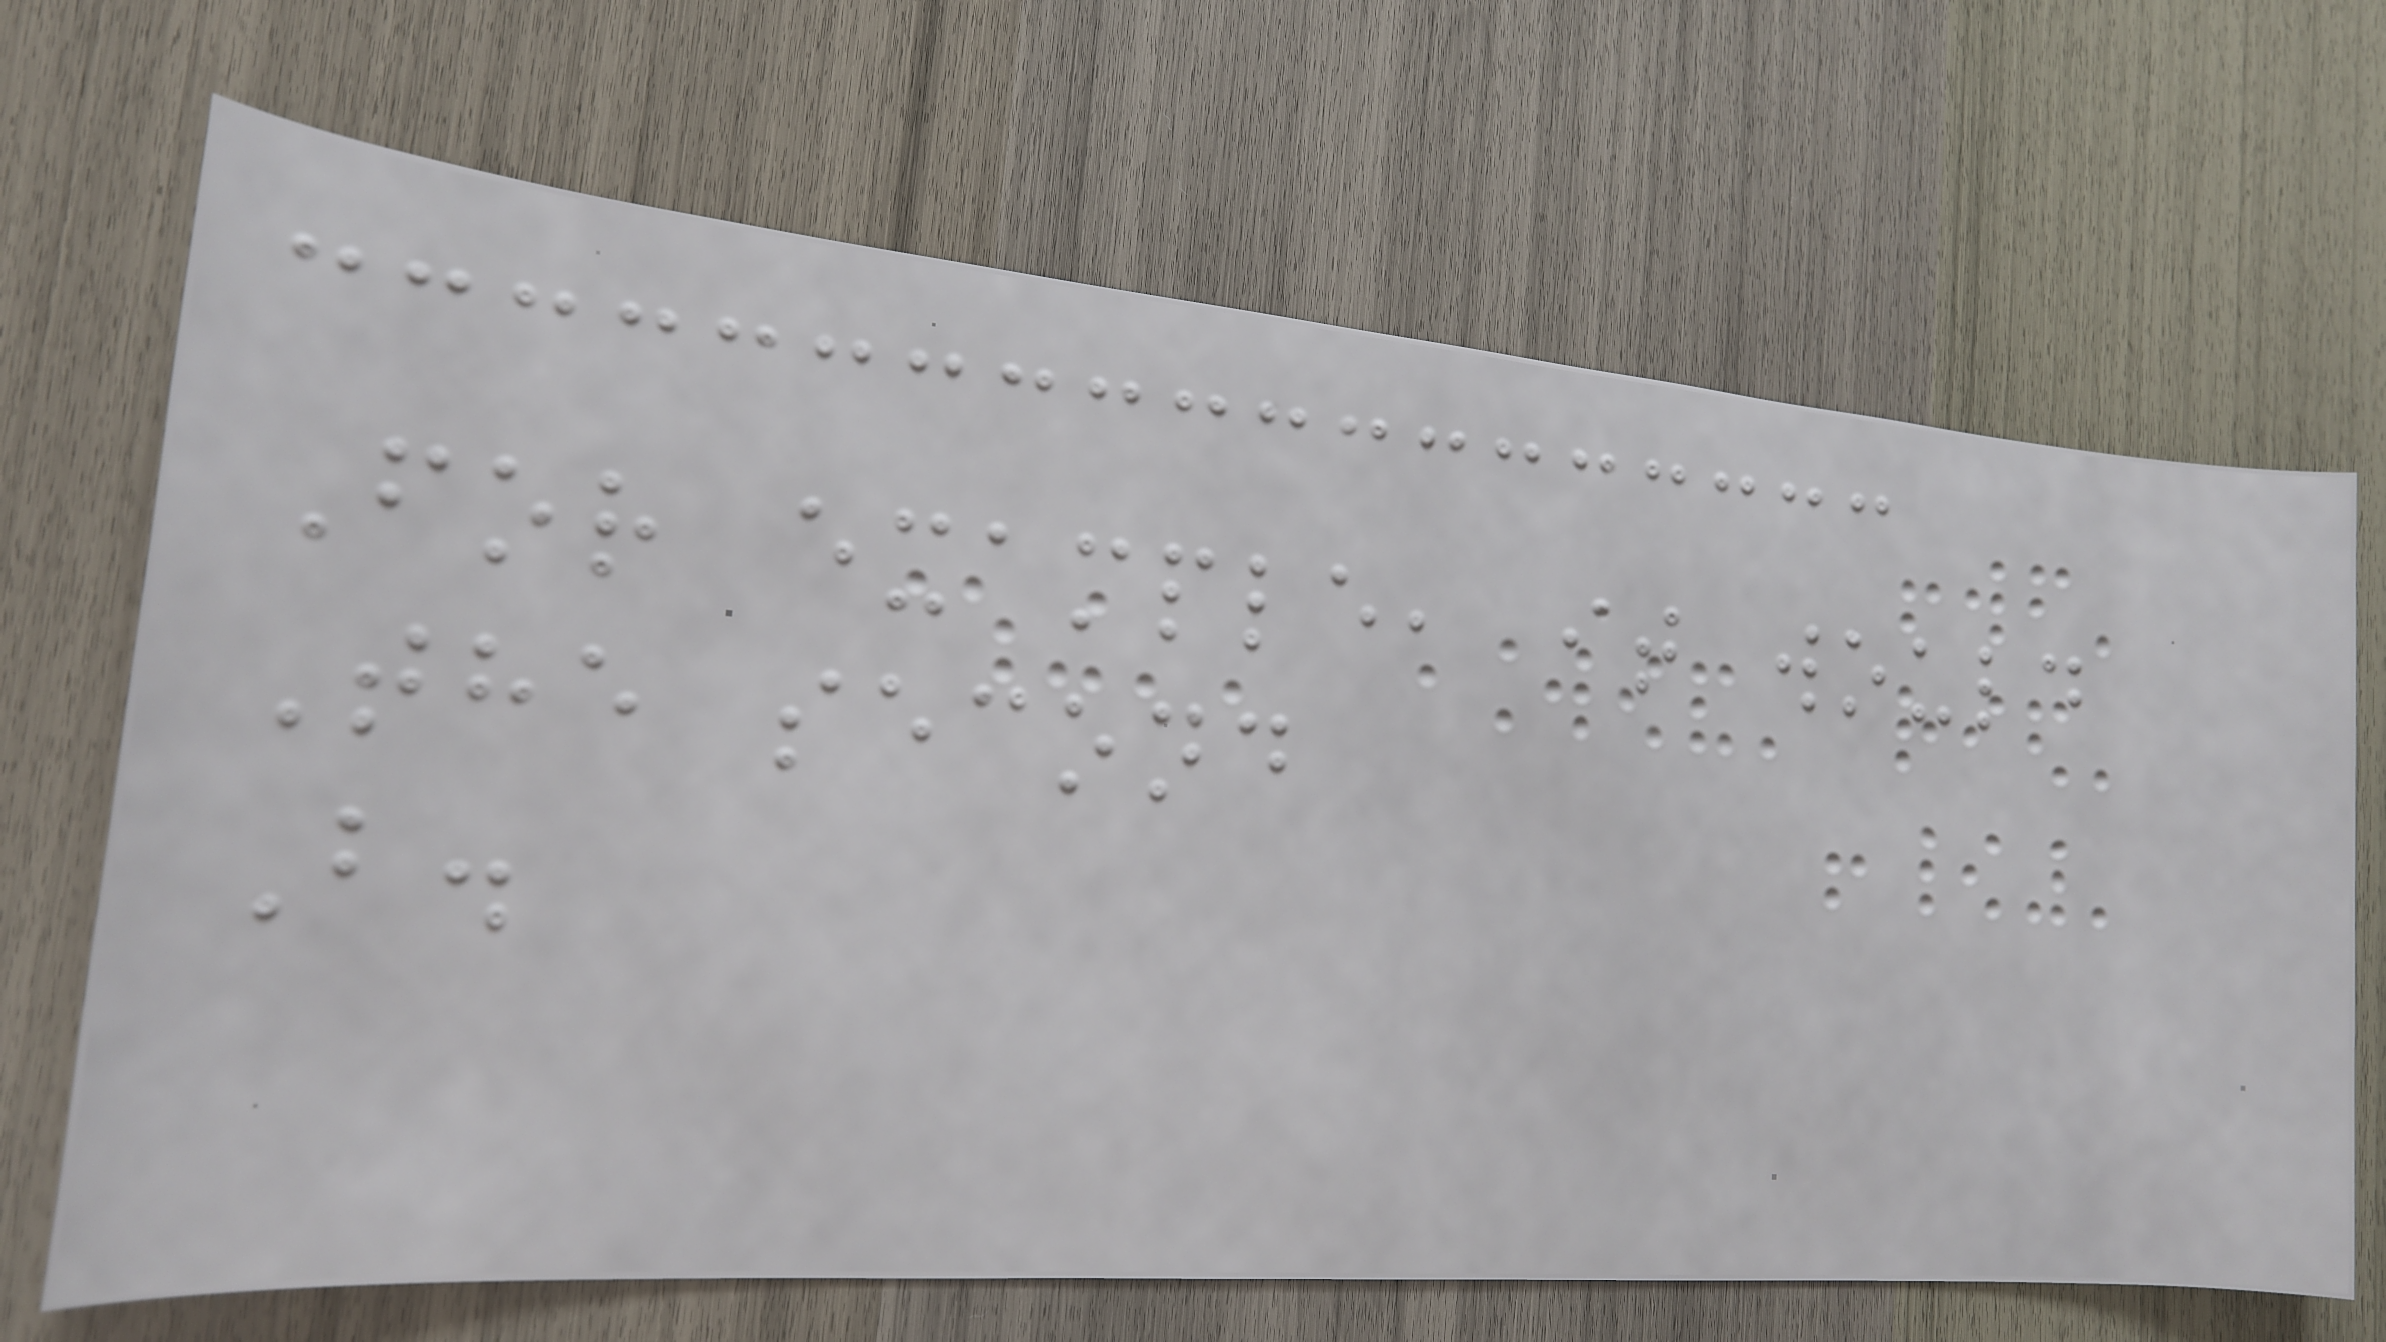For example, it would
The second
B.
